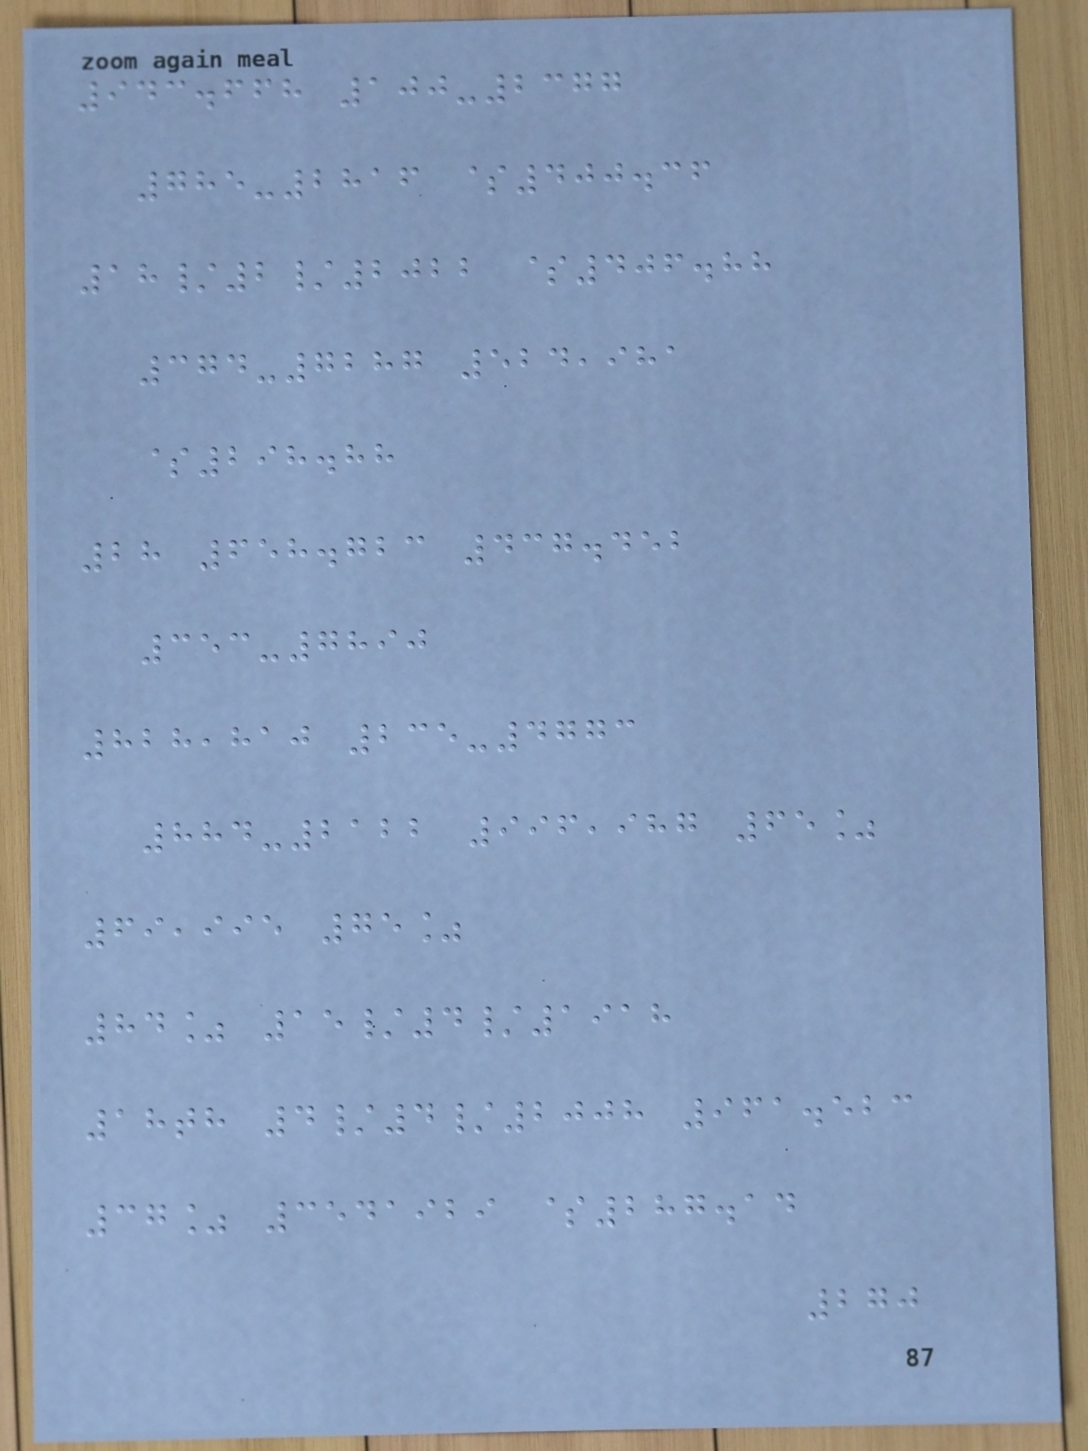943.668 100-2377
785-2816 $400.36
18/2/2022 $406.88
374-7287 524,981
$298.88
28 658.723 437.452
353-7890
828,810 235-4773
884-2122 996,987 65%
69,995 75%
84% 15/4/1918
18th 4/4/2008 961.523
37% 3541929 $287.14
270
